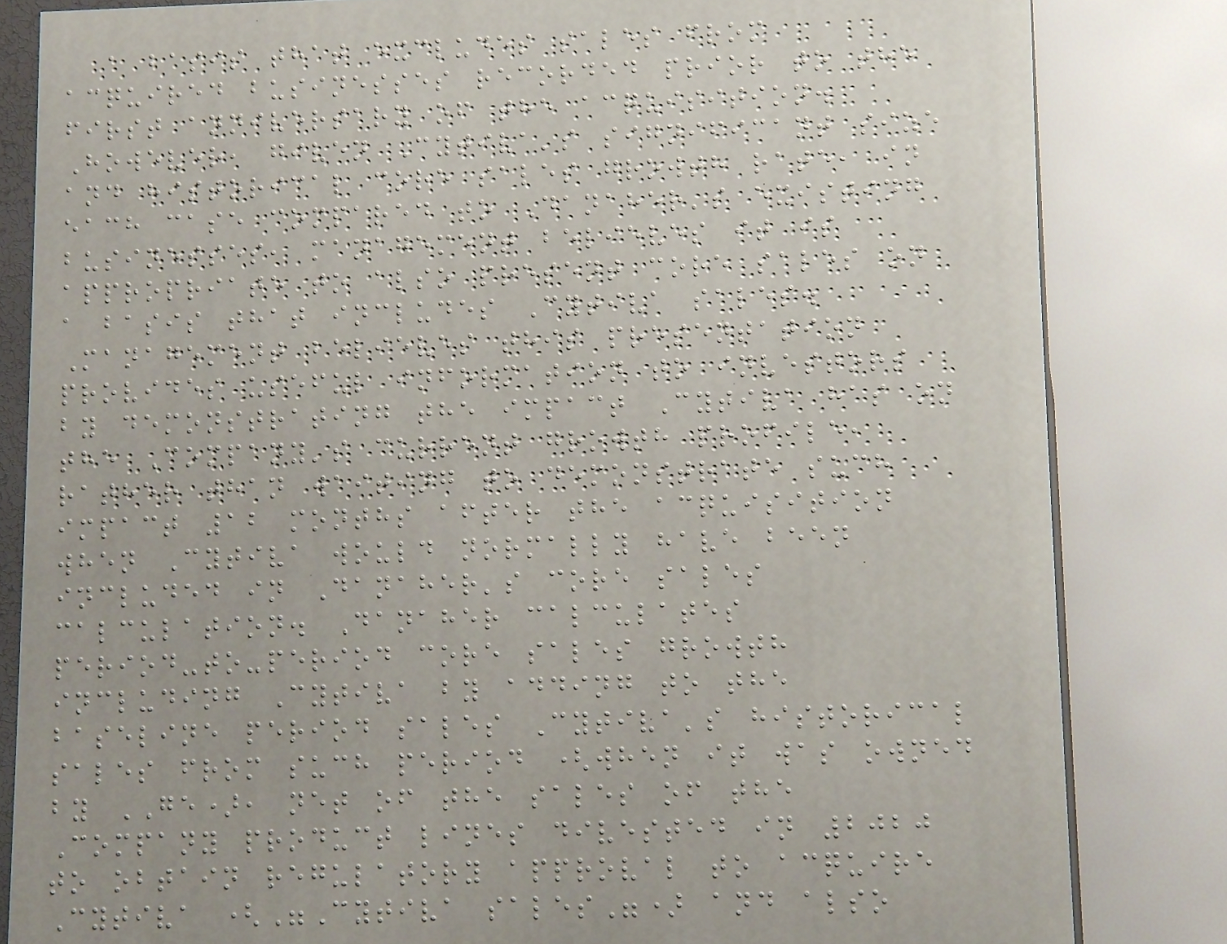a basis that excludes sales from
acquired businesses recorded prior to the
first anniversary of the acquisition.
However, given Cytiva's significant size
and historical core sales growth rate, in
each case compared to Danaher's existing
businesses, management believes it is
appropriate to also present core sales on
a basis that includes Cytiva sales.
Management believes this presentation
provides useful information to investors
by demonstrating the impact Cytiva has on
the Company's current growth profile,
rather than waiting to demonstrate such
impact 12 months after the acquisition
when Cytiva would normally have been
included in Danaher's core sales
calculation. Danaher calculates
period-to-period core sales growth
including Cytiva by adding to the
baseline period sales Cytiva's historical
sales from such period (when it was owned
by GE), net of the sales of the
Company product lines divested in 2020
to obtain regulatory approval to acquire
Cytiva ("Cytiva sales") and also
